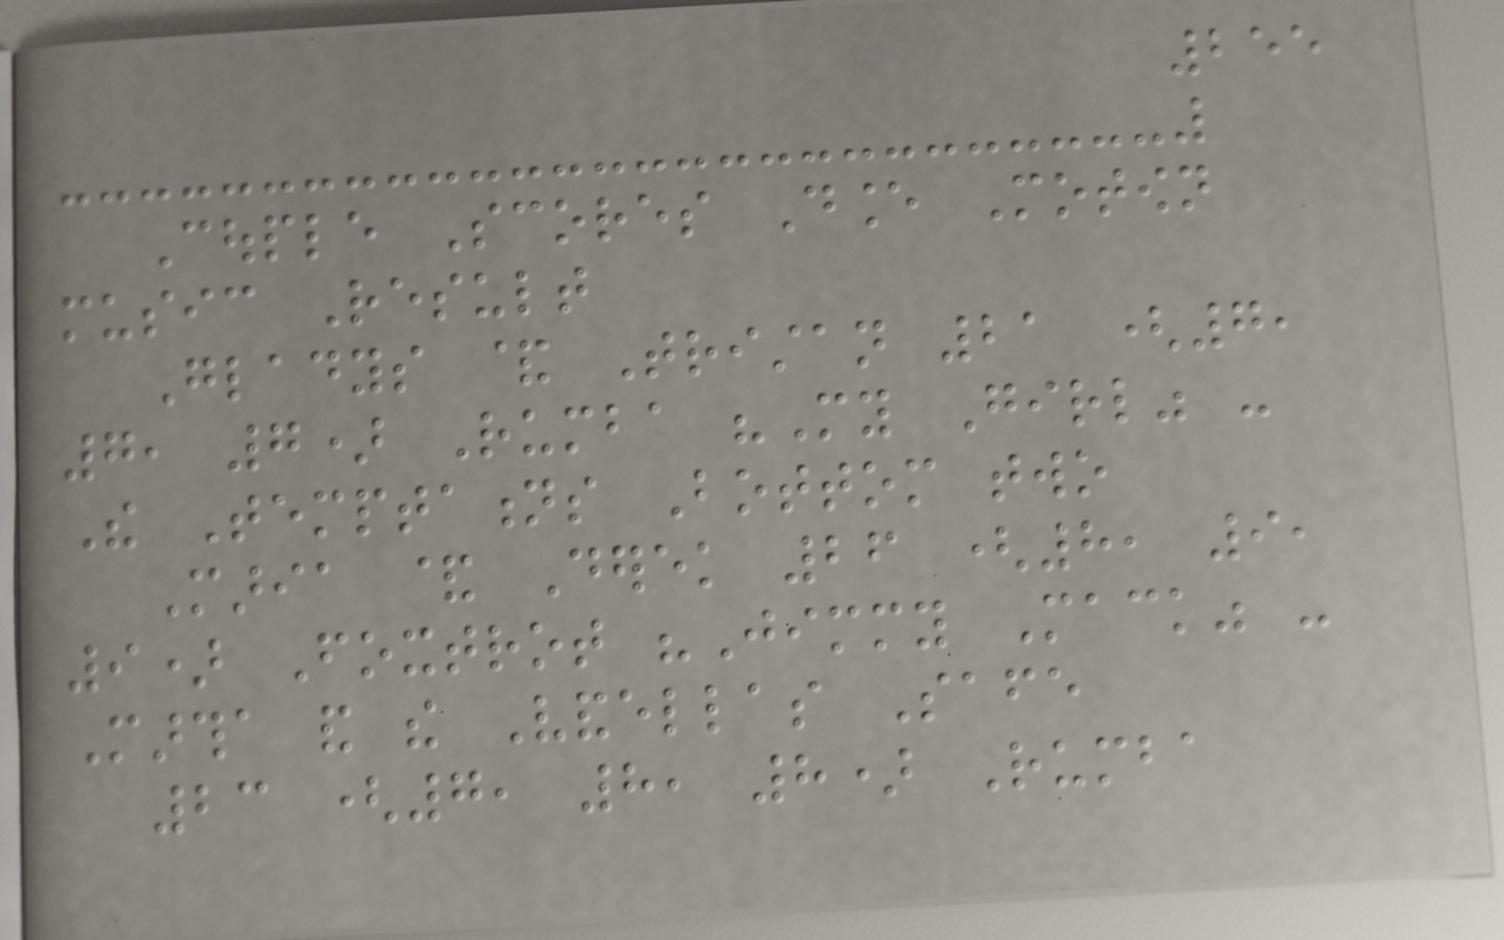255
Couple Scores Dance Motown
music Result
Gladys & Tristan 21 (7,
7, 7) Rumba "My Girl" -
The Temptations Bottom two
Maria & Derek 26 (8, 9,
9) Foxtrot "Jimmy Mack" -
Martha and the Vandellas Safe
23 (7, 8, 8) Rumba
